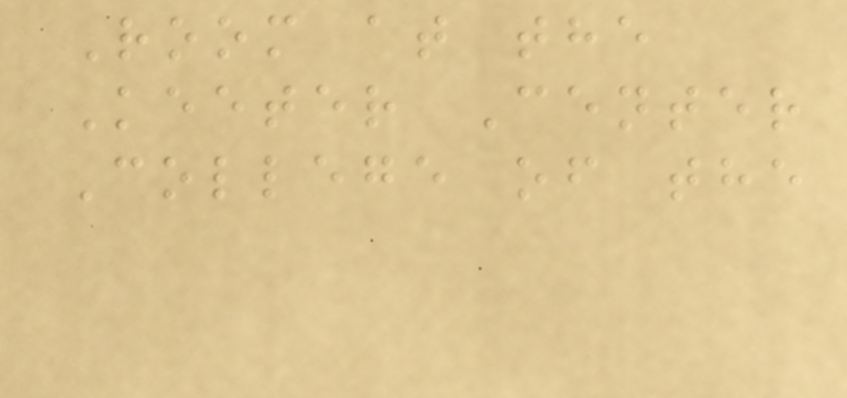Room at the
Keeter Center
College of the
